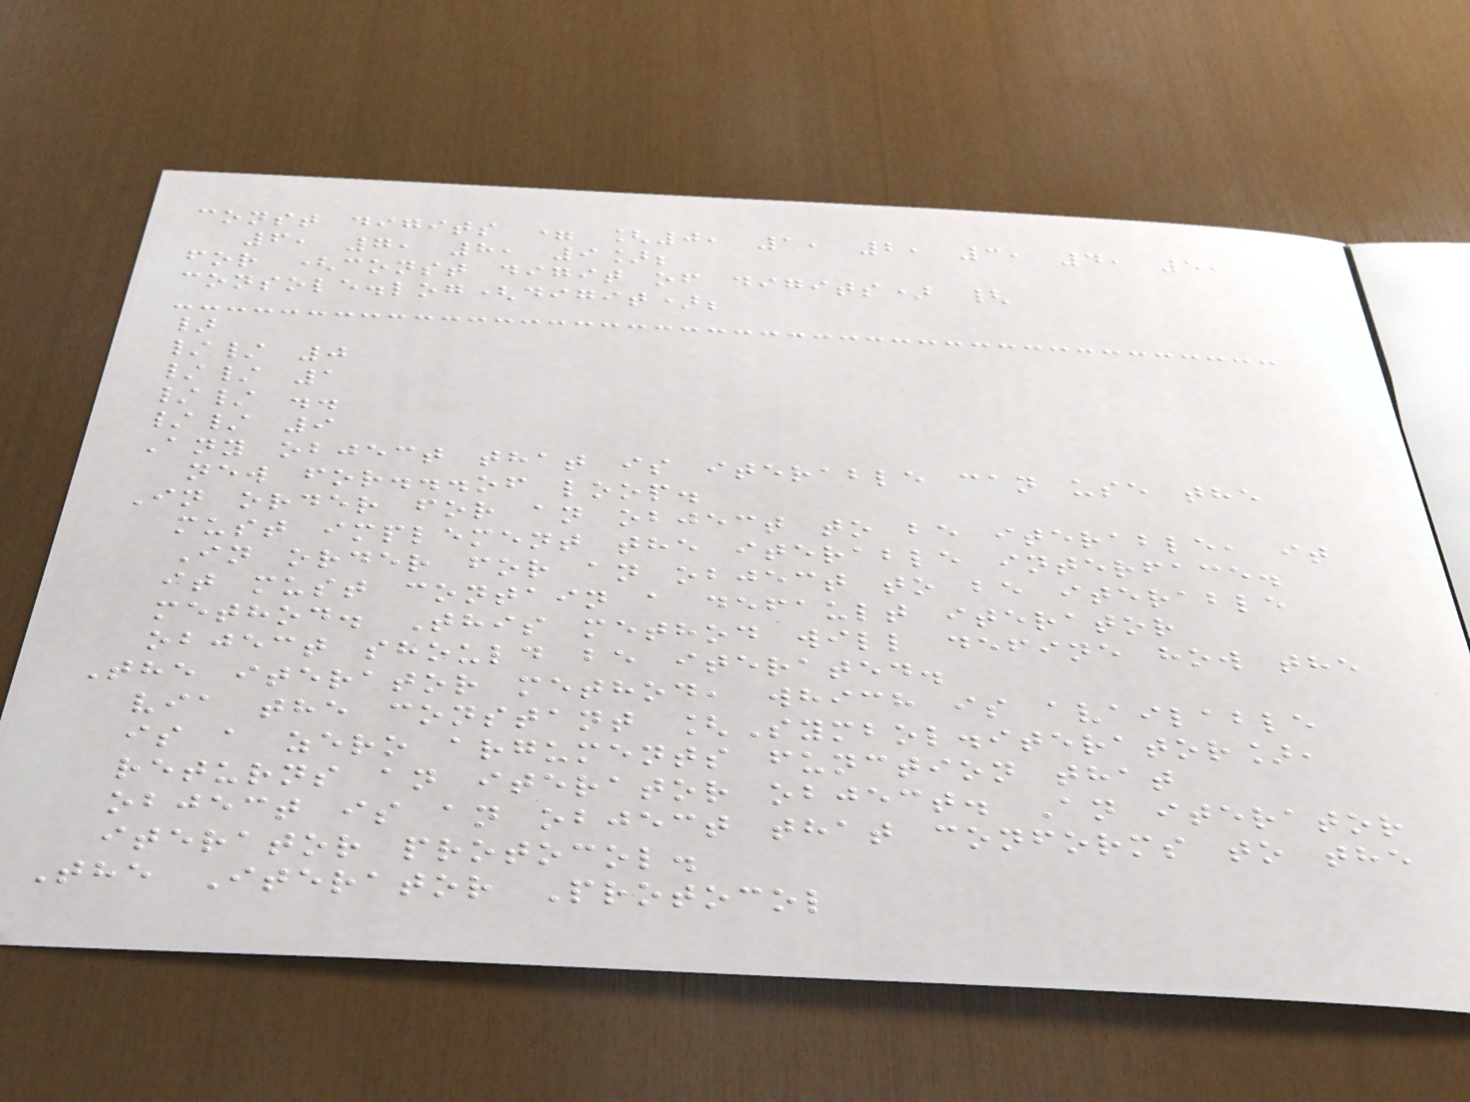const digits = [0, 1, 2, 3, 4, 5,
6, 7, 8, 9];
for (const digit of digits) {
console.log(digit);
}
// 0
// 1
// ..
// 9
Any object that is iterable can use the
new for...of loop.
In order for an object to be iterable, it
must implement the iterable interface.
In order for an object to be iterable
it must contain a default iterator
method. This method will define how the
object should be iterated.
The iterator method, which is available
via the constant [Symbol.iterator],
is a zero arguments function that
returns an iterator object. An iterator
object is an object that conforms to the
iterator protocol.
The Iterator Protocol
